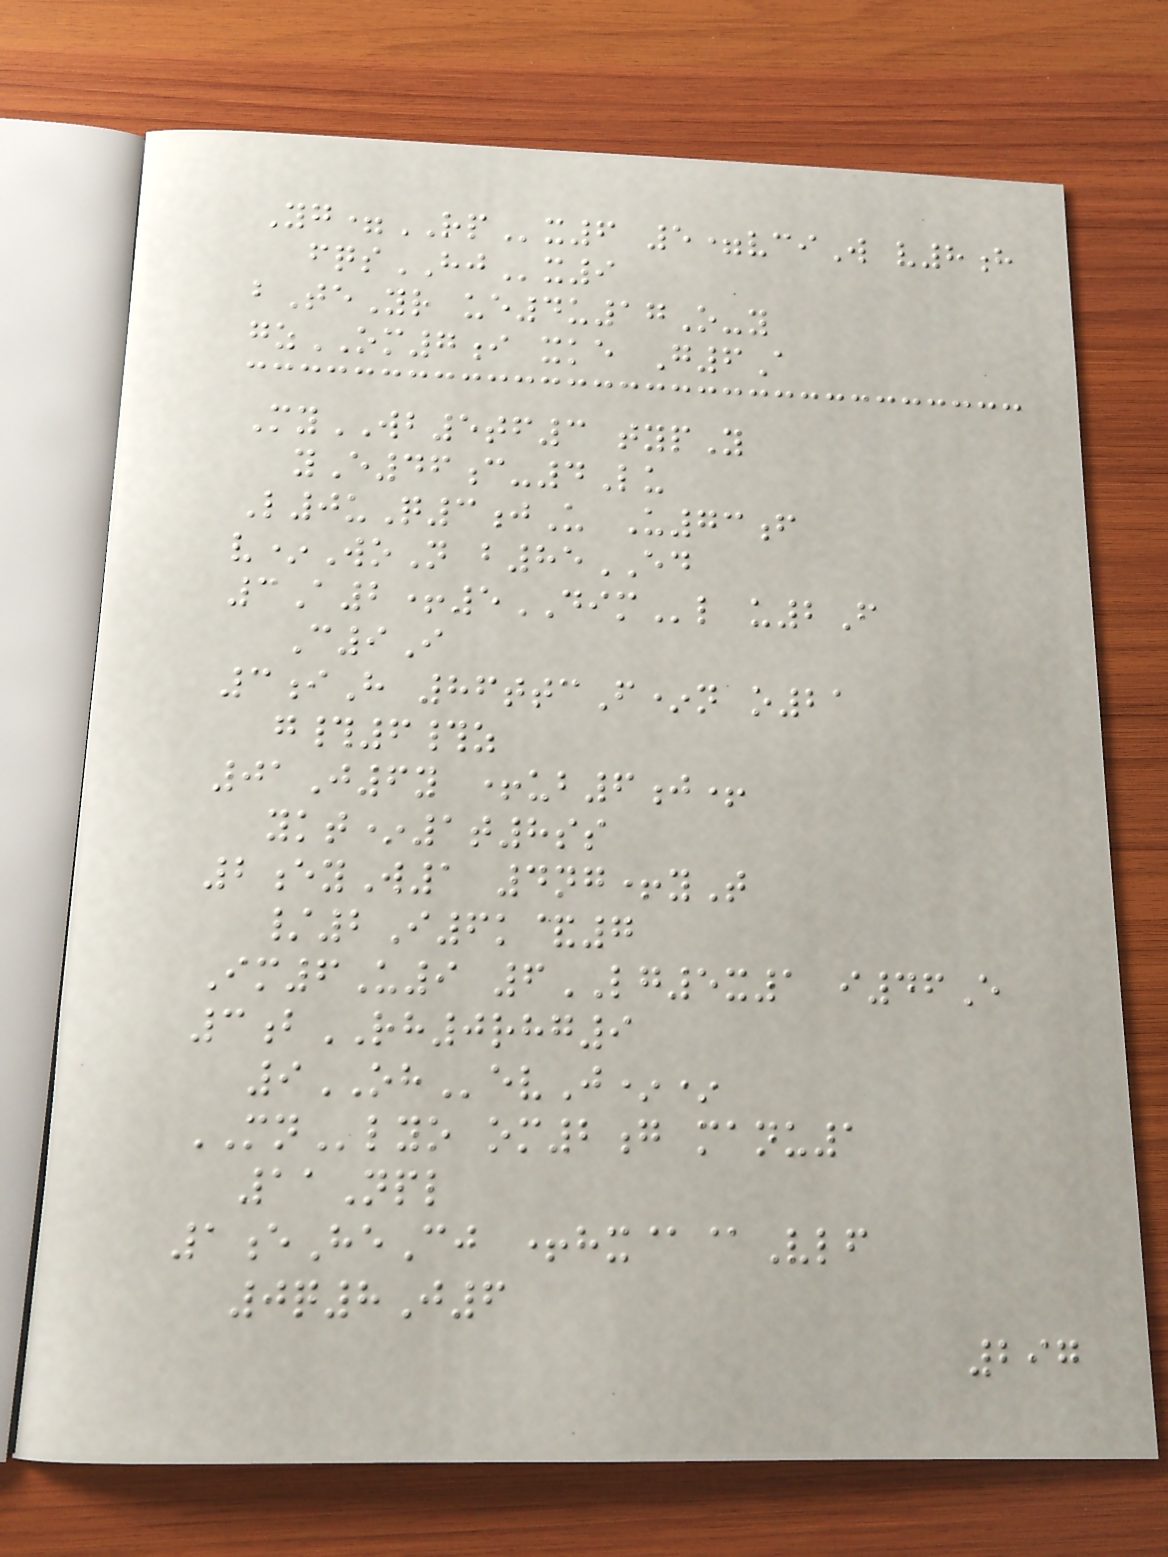Yg=RPx6 5=vciW v8h
fqsHJx9
bTeYr ue4u17O-y
gzOM7i xke G6A
MyWB5tf3 typY
yE46c-4Lu
L0uQ3jU U73f
v*WoN b85ED
3A2+5DIMl u2F
C9I
3iH 86ttcF*n o21
g#6#z
01J6y +ub6j+
ykt*1t8ss
2eyW1 4ng+yT
/2I6k&7
Im6U9 6LG5x1 i46E
3bRH0rhg9
9OHevJ**
MNlyo om2g manu1
11Npl
1eHeCj +hx@@Vlf
0q8J6
297
